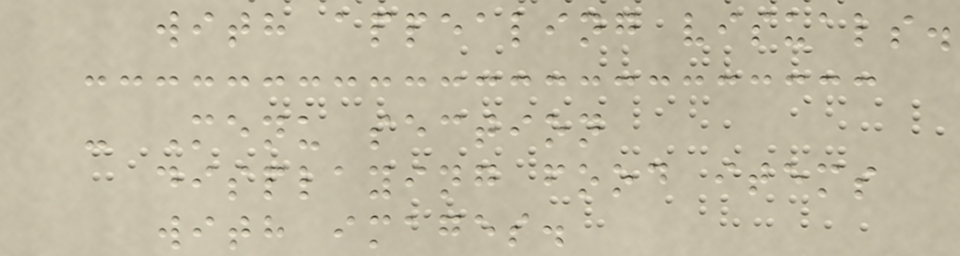with appealing visuals.
- Menu section
displaying food items
with images.
